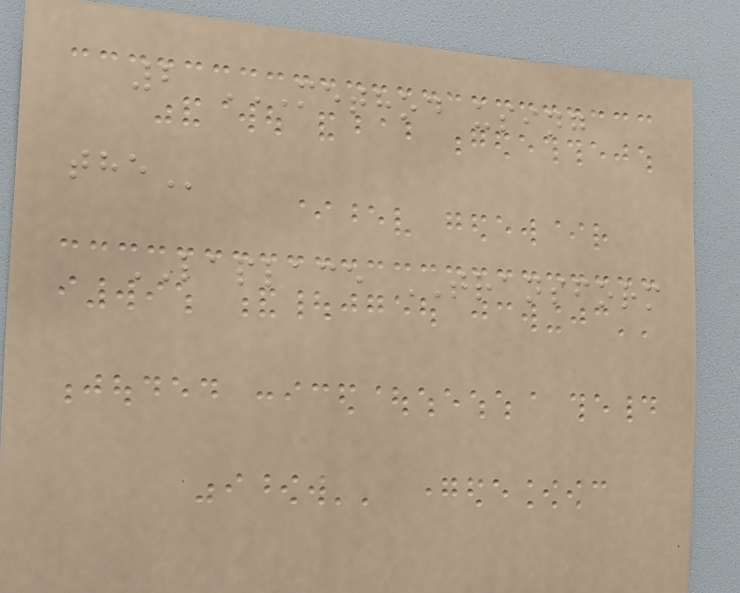2 METHOD USING
THE
LAPLACE TRANSFORM
